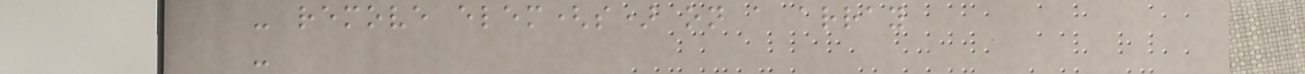- remove elem(s) on a array
-
